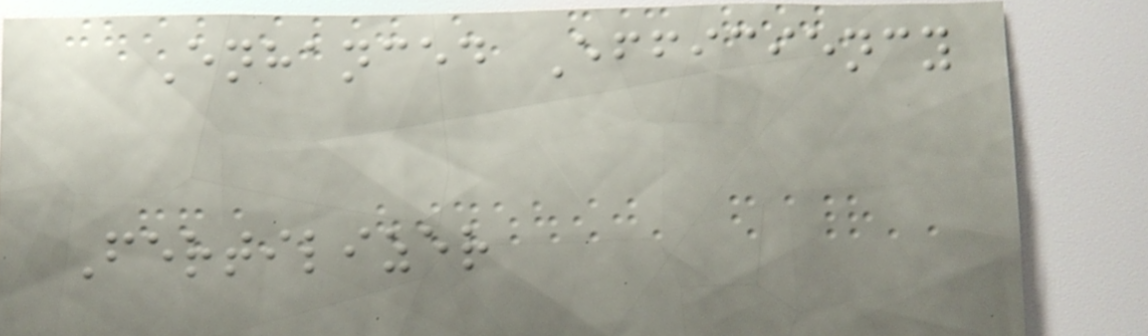Enhanced Efficiency
Fertilizer
